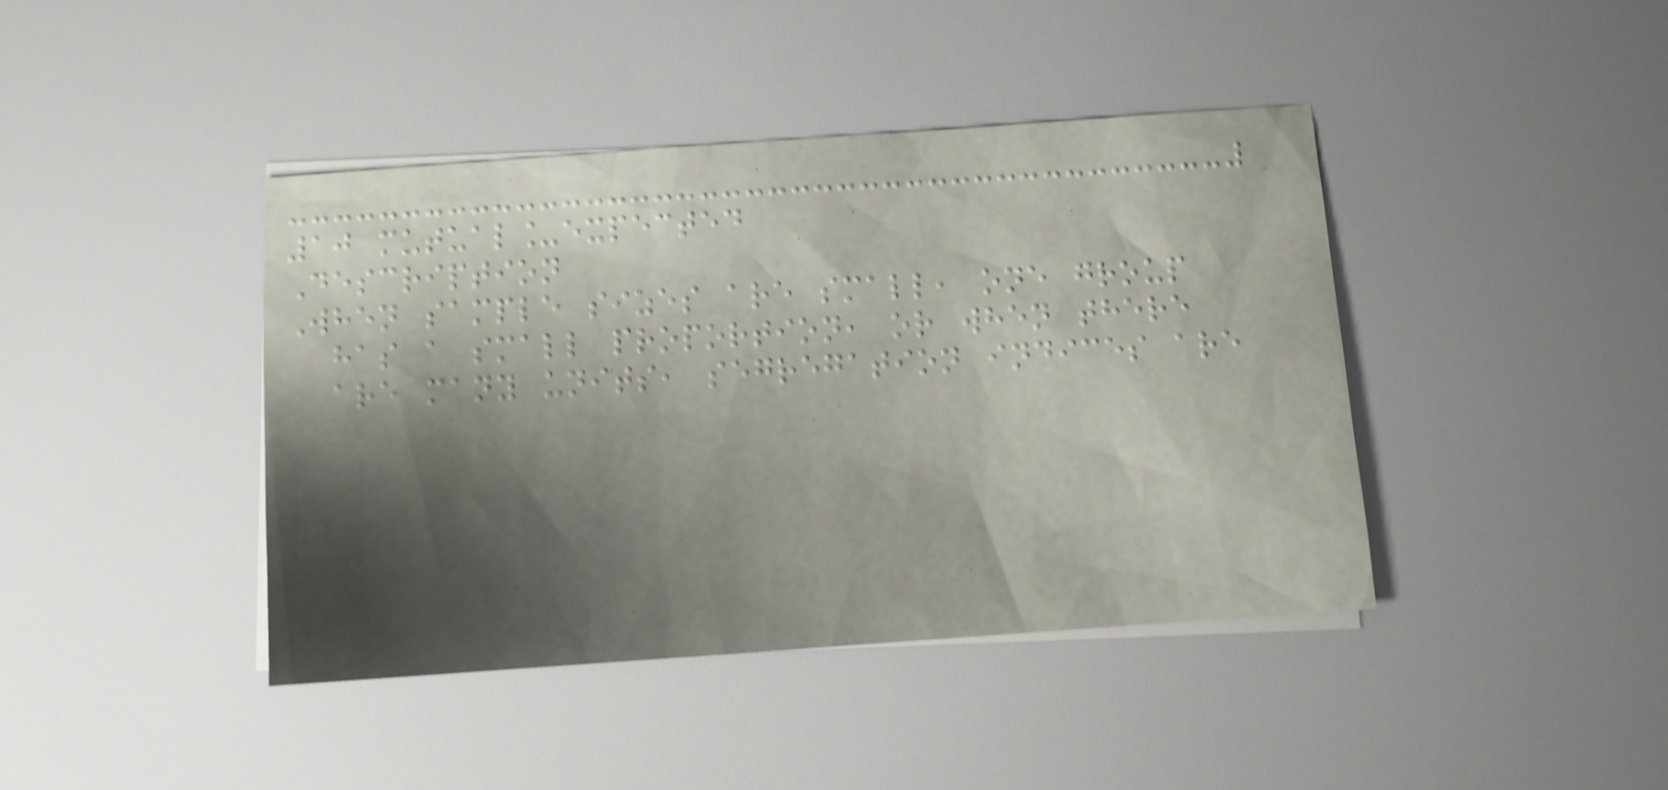10 mutual_expected
Description
When sample sizes are small, one group
has a small proportion, or when there
are many units, segregation indices are
